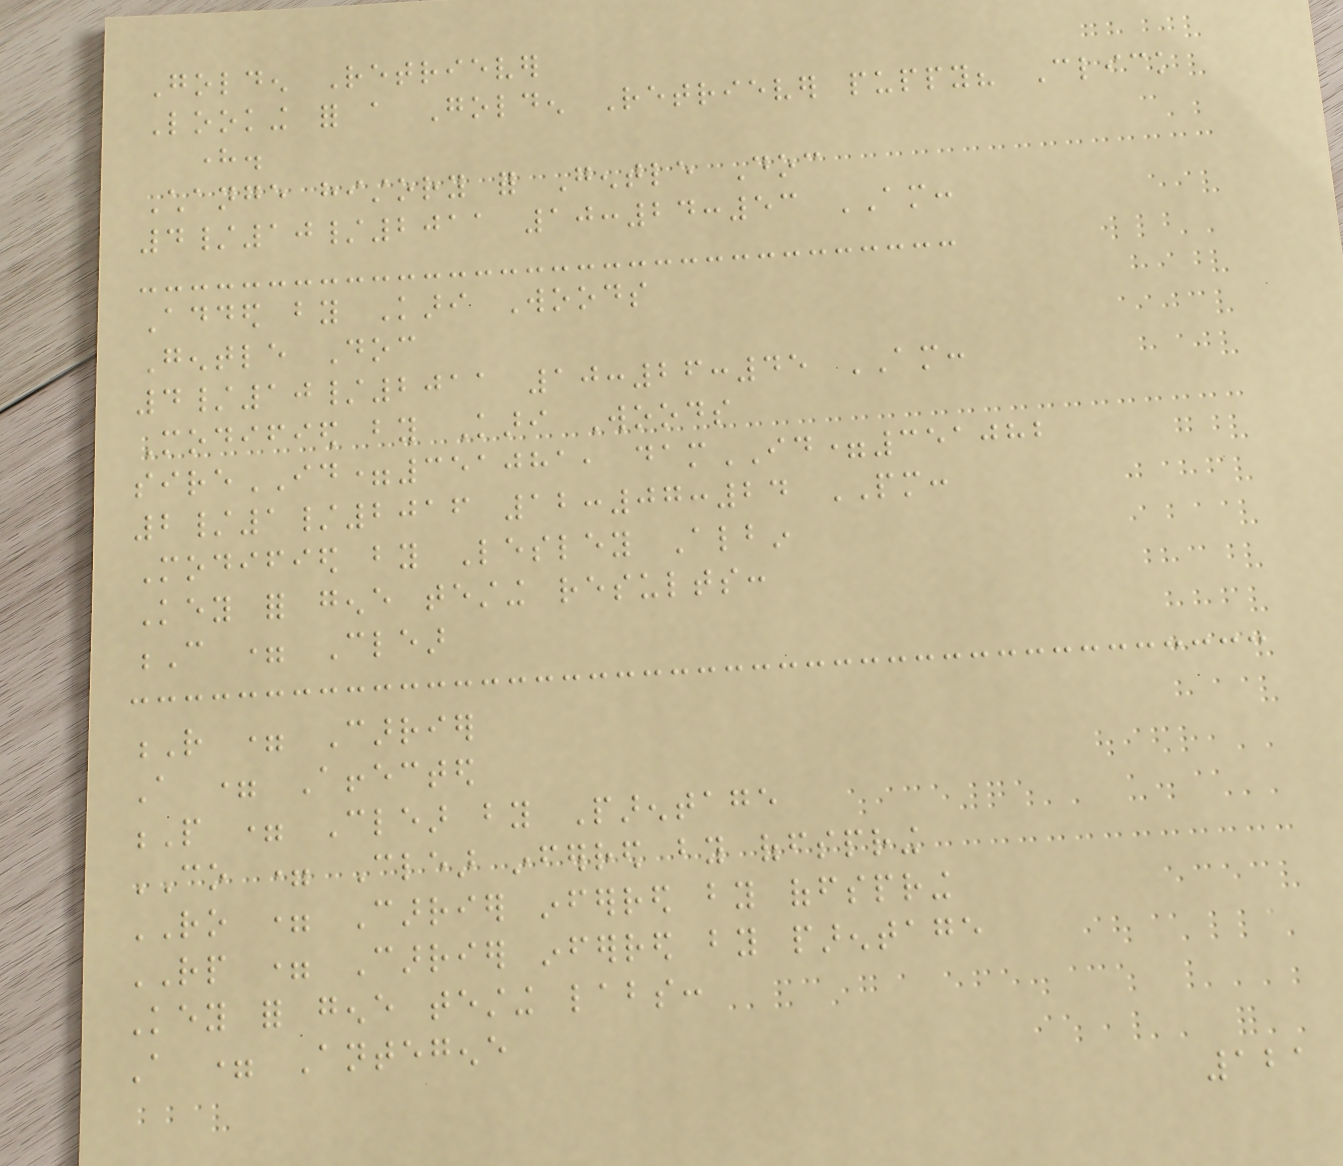Golden Retriever
Looking for a Golden Retriever puppy? Click
here.
Change history for Gentle Doc
4/10/2011 10:24:53 AM:
Added by Kari Woods
Gentle Doc
4/10/2011 10:26:45 AM:
Modified by Kari Woods
sireID=351081, damID=351082
2/1/2016 12:07:24 PM:
Modified by Lesley Albin
Key for gene testing results:
C = Clear
R = Carrier
A = Affected
P = Clear by Parentage
CO = Clear inferred by offspring
RO = Carrier inferred by offspring
RP = Carrier inferred by parentage
Key for gene testing labs:
A = Antegene
121
